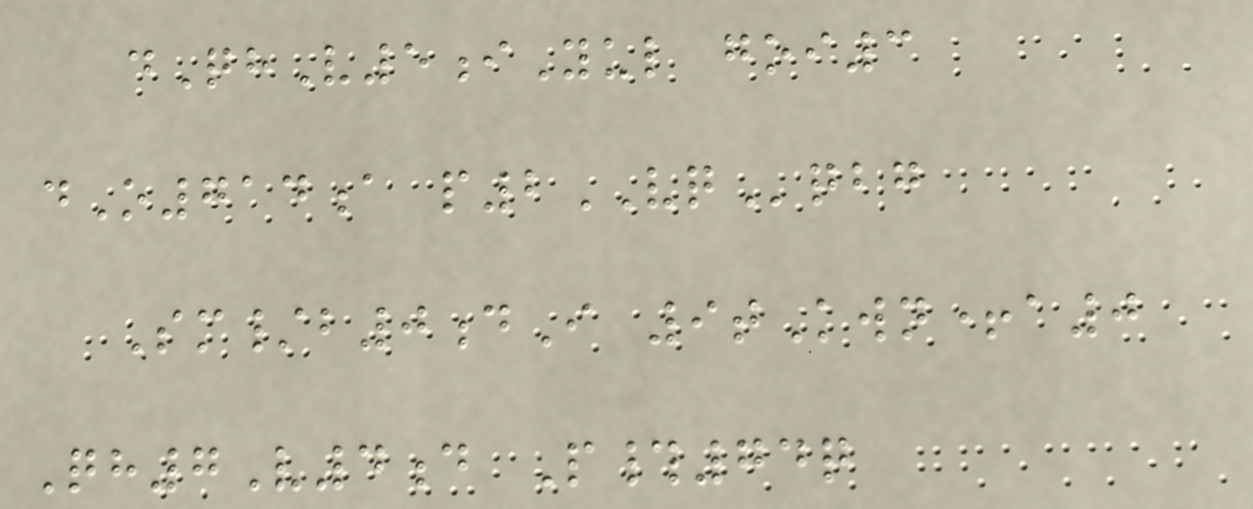dQhV5iYul goi3
dO714a p2VQqbg
Sm/b0dI 9tKwn+a0
Qh7V4d P#74q
